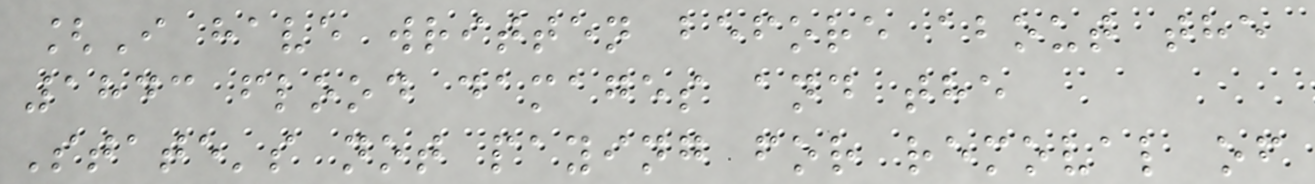[I have written before about the
1843 flood damages and the
State's not paying for removal of
